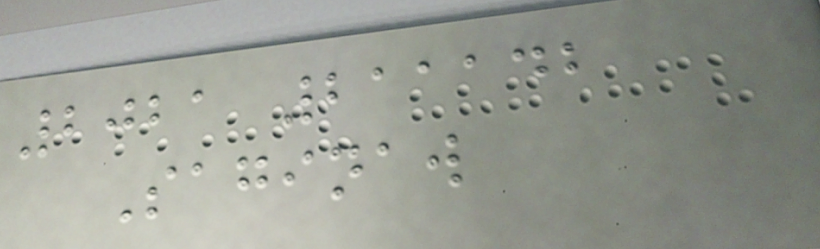2021 211142
Saginaw
